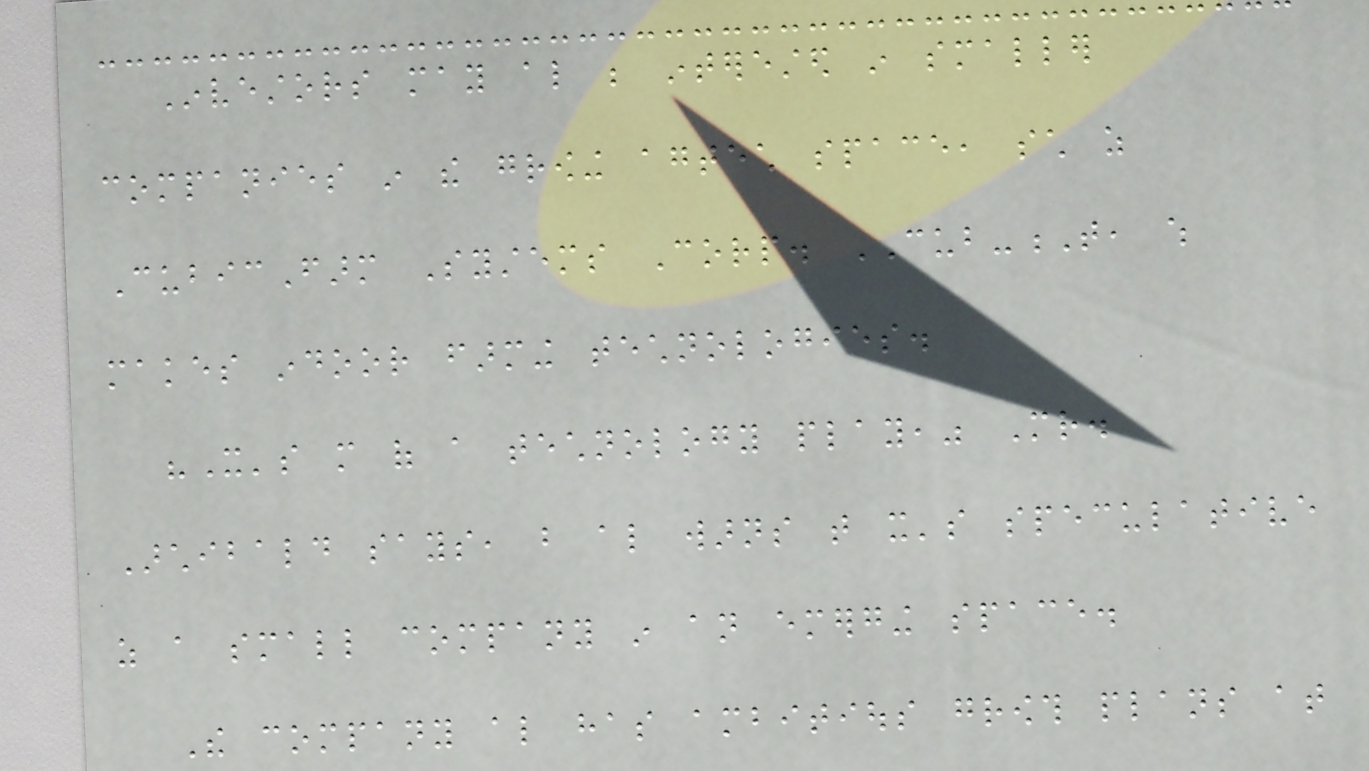Investors may also be interested in smaller
companies in the growing agtech space, such as
CubicFarm Systems Corp. CUB-T, which
makes indoor farming technologies.
"It's more of a technology play," Mr.
Archibald says, but also warns that it's speculative
as a small company in an emerging space.
The company also has ambitious growth plans at
